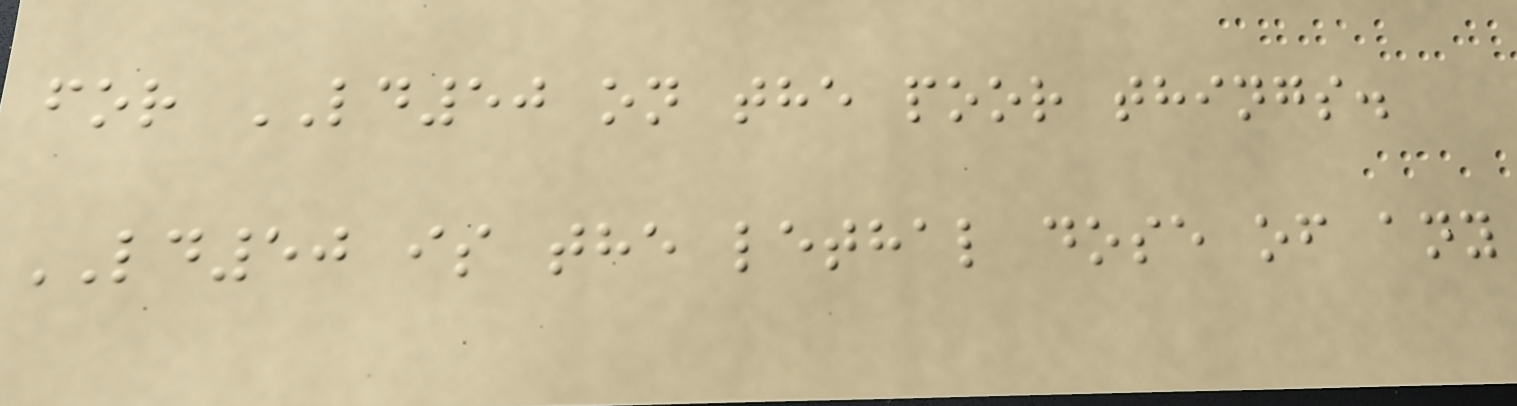for LD50 on the poor things.
LD50 is the lethal dose of any
